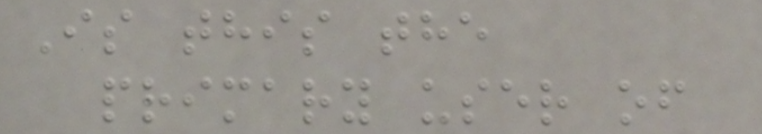Is this the
primary user of
